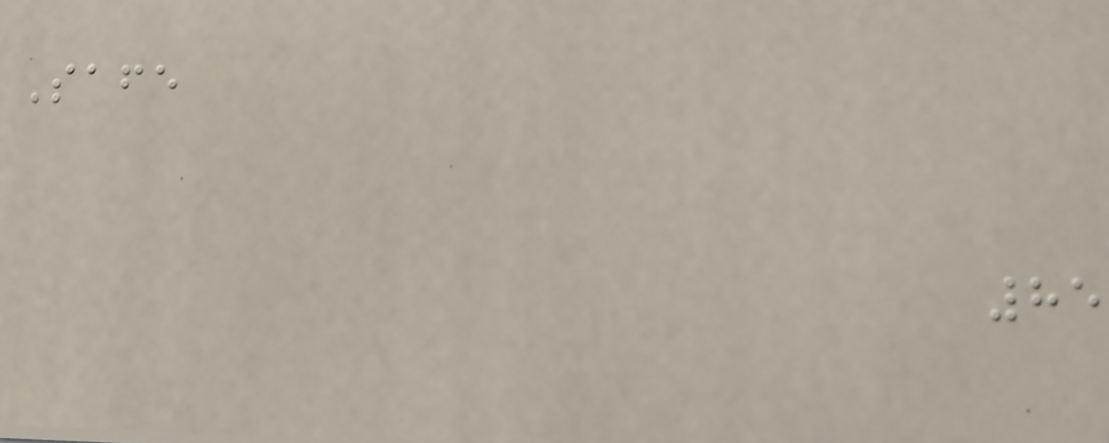Safe
85
